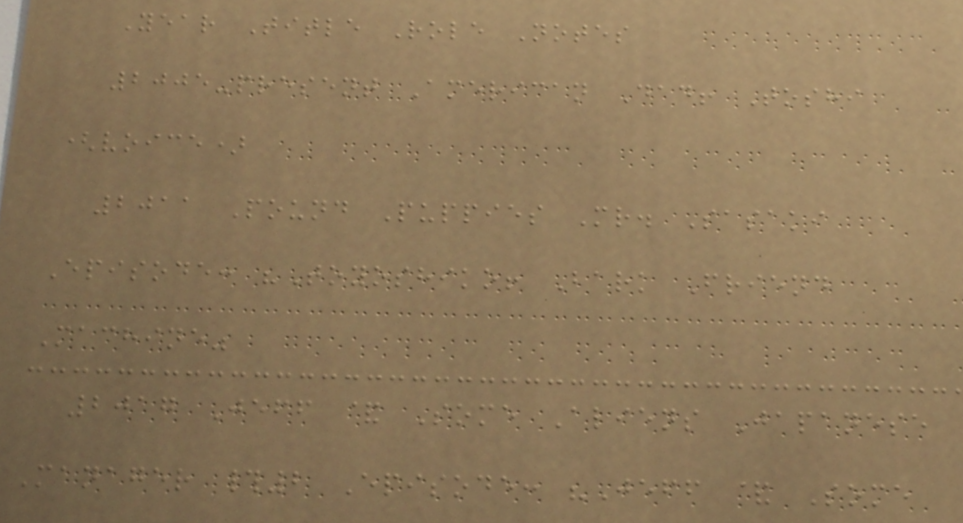Year Title Role Notes
2005-present American Dad! Toshi
(voice)
2011 Pound Puppies Mr. Sasaki
Episode: "Toyoshiko! Bark Friend
Machine"
2017 Jeff & Some Aliens Japanese
Manager #2 Episode: "Jeff & Some
